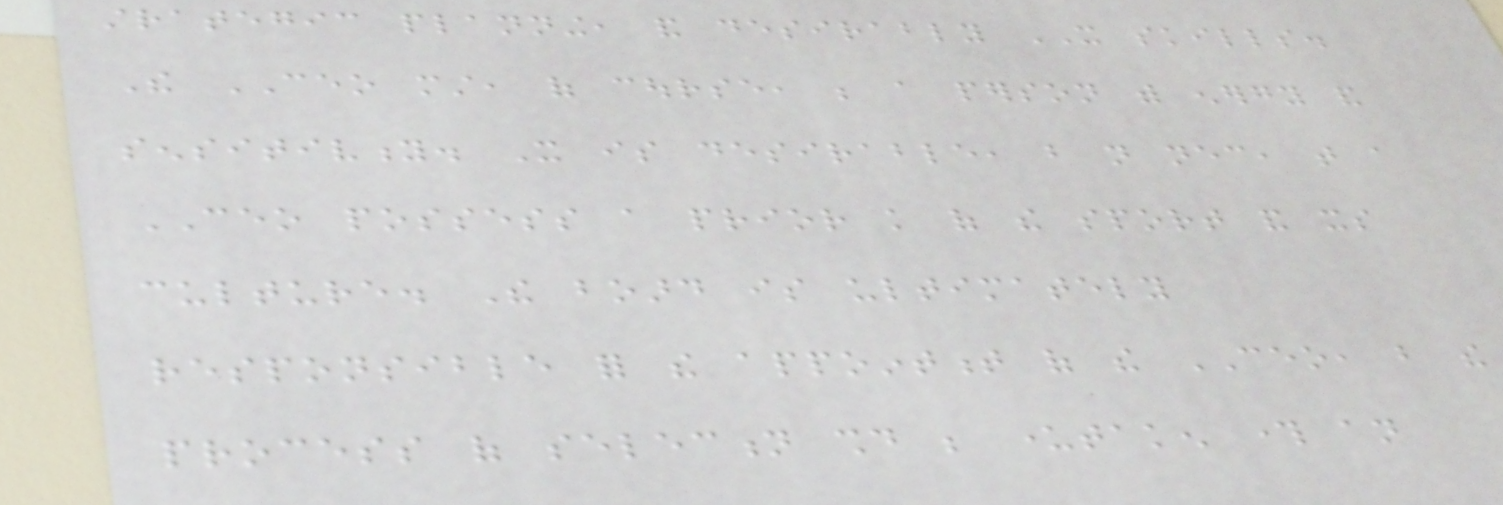strategic planning, and desirably IT skills.
The CEO must, of course, be a person with energy and
sensitivity. It is desirable, but not necessary, that a
CEO possess a prior knowledge of the sport and its
culture. The board is ultimately
responsible for the appointment of the CEO, but the
process of selection should be undertaken through an
